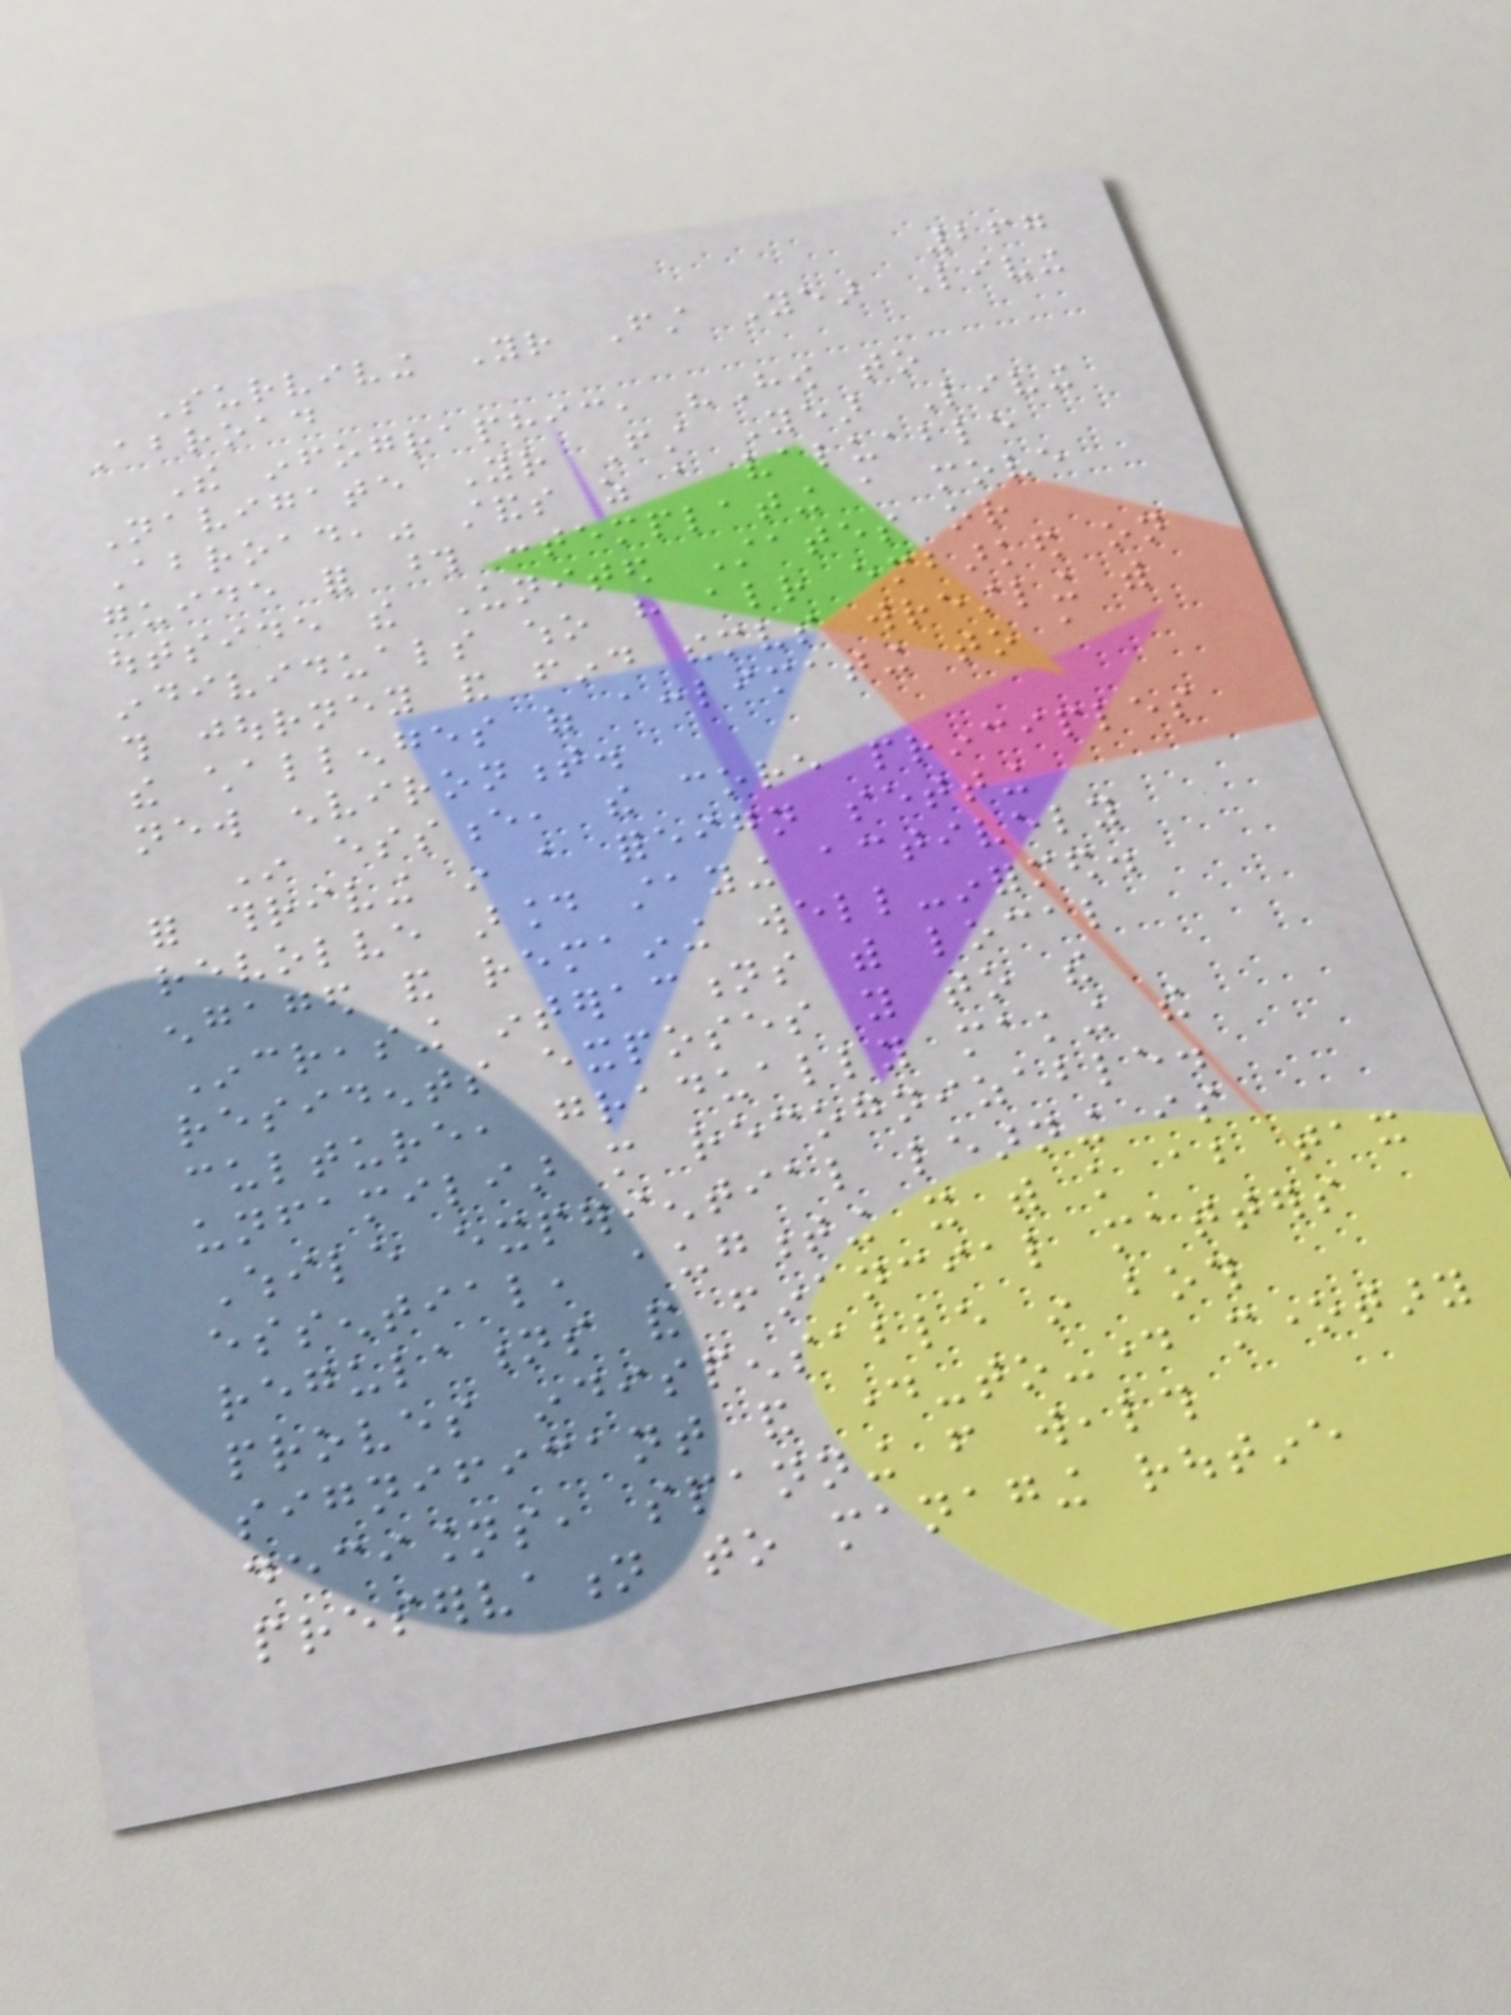267
Surviving Your First Year Living
Abroad
The infographic, "How to
Navigate Your First Year Living
Abroad," stands as a valuable
guide for those contemplating a move
outside the United States or
individuals who have already embarked on
this journey and find themselves wrestling with
the challenges of acclimating to a
new environment.
In essence, the core principles
for thriving in a foreign setting
revolve around staying actively
engaged and remaining well-informed.
Increasing interactions with local
residents exposes you to the
culture, gradually making the
unfamiliar more recognizable.
While experiential learning is
essential, augmenting it with knowledge about tax
regulations and financial matters
proves indispensable in both
significant and day-to-day monetary
decisions, spanning from wealth
preservation to managing routine
